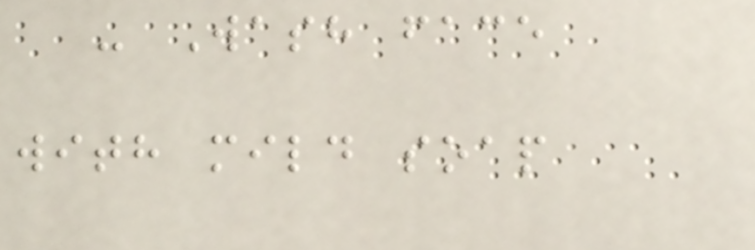- Wash face
with mild soap
